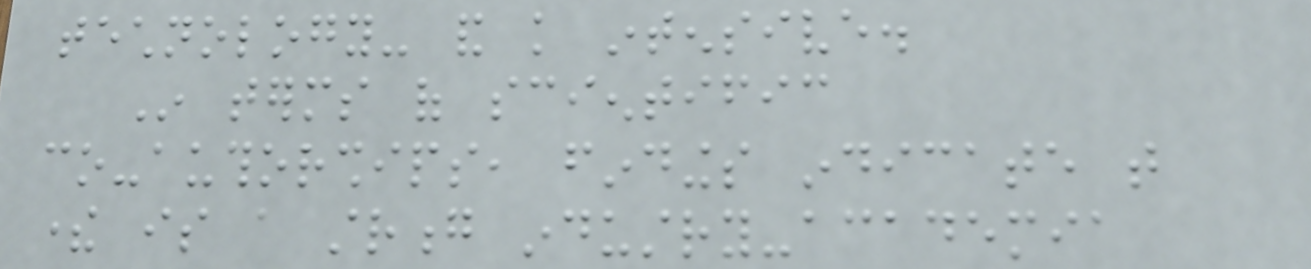technology- and knowledge intensive.
In terms of scientific
co-authorships, findings indicate that
there is a strong industry-academia
